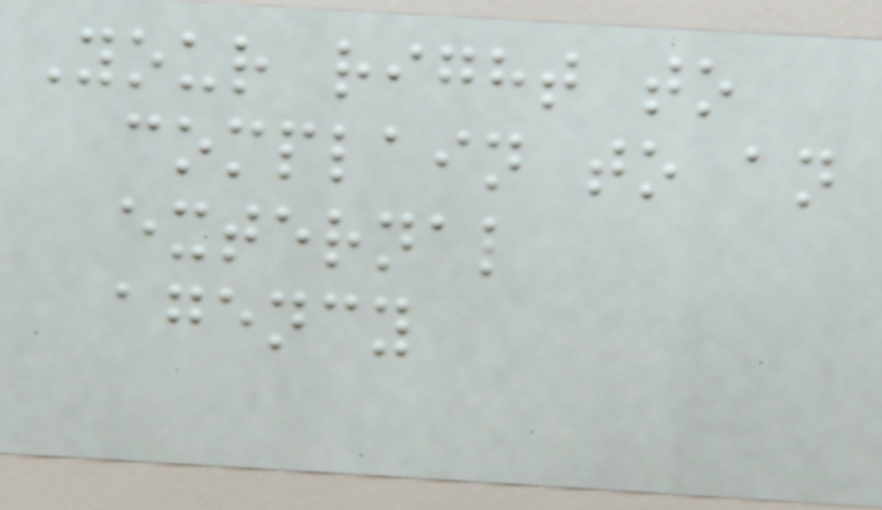Your right to
complain to an
external
agency
